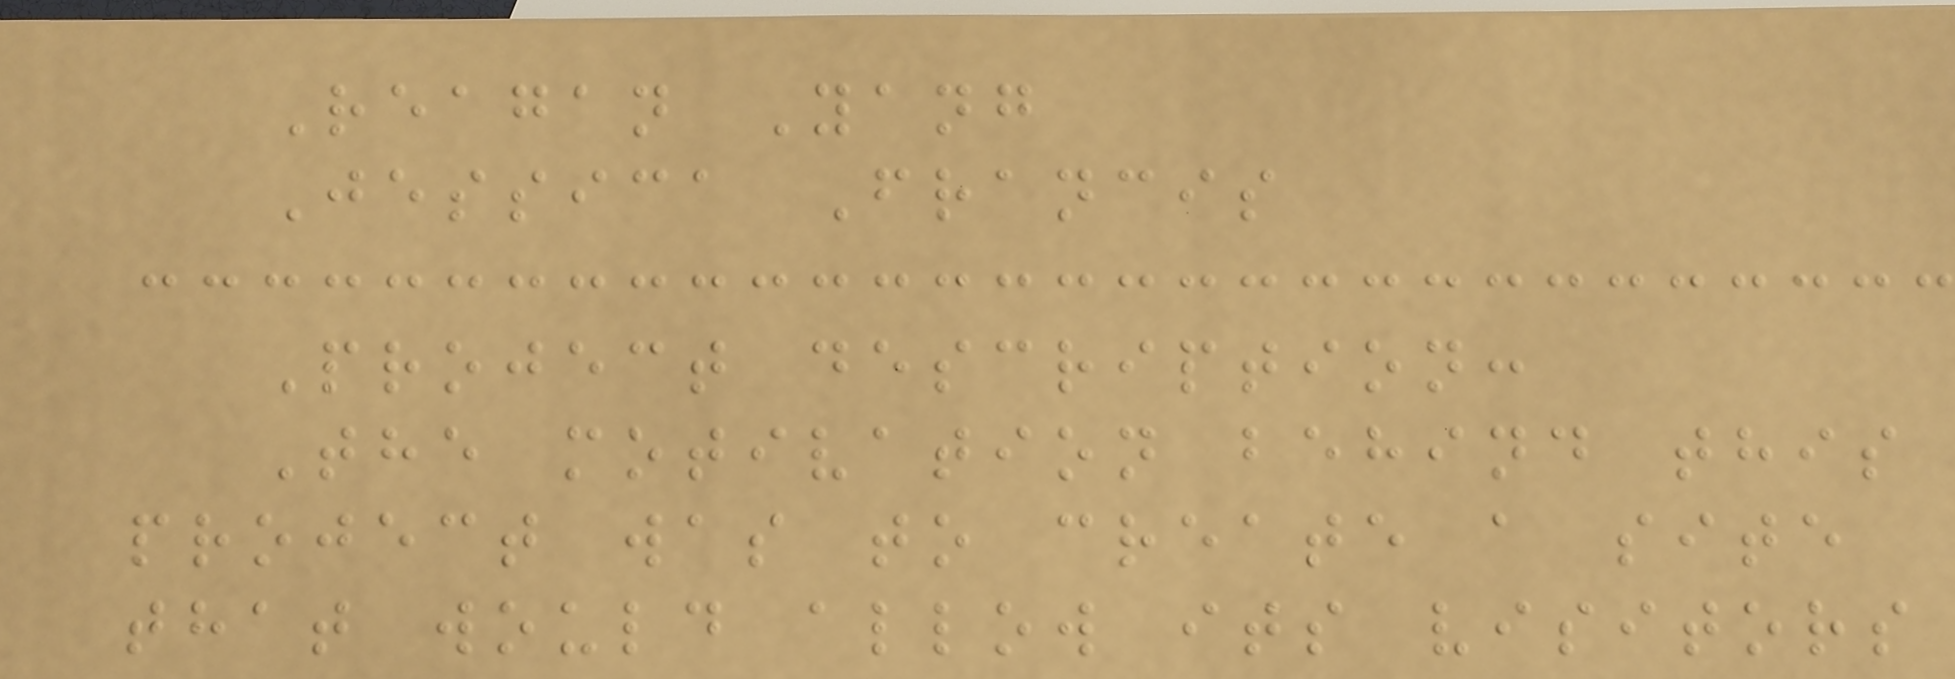Reagan Yang
Jessica Francis
Project description:
The motivation behind this
project was to create a site
that would allow its visitors
